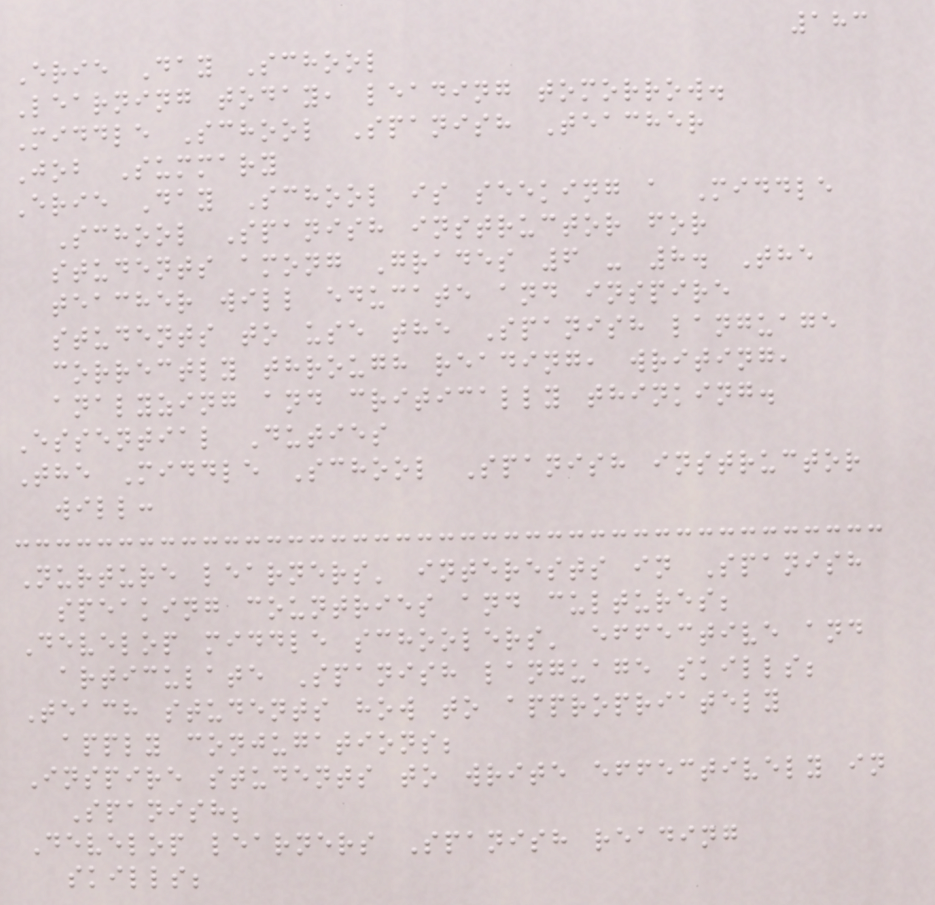183
Erie Day School
Learning today, leading tomorrow.
Middle School Spanish Teacher
Job Summary
Erie Day School is seeking a Middle
School Spanish instructor for
students among Grades 6 - 8. The
teacher will educate and inspire
students to use the Spanish language
correctly through reading, writing,
analyzing and critically thinking.
Essential Duties
The Middle School Spanish instructor
will:
Nurture learners' interests in Spanish
speaking countries and cultures;
Develop middle schoolers' effective and
articulate Spanish language skills;
Teach students how to appropriately
apply conjugations;
Inspire students to write effectively in
Spanish;
Develop learners Spanish reading
skills;
